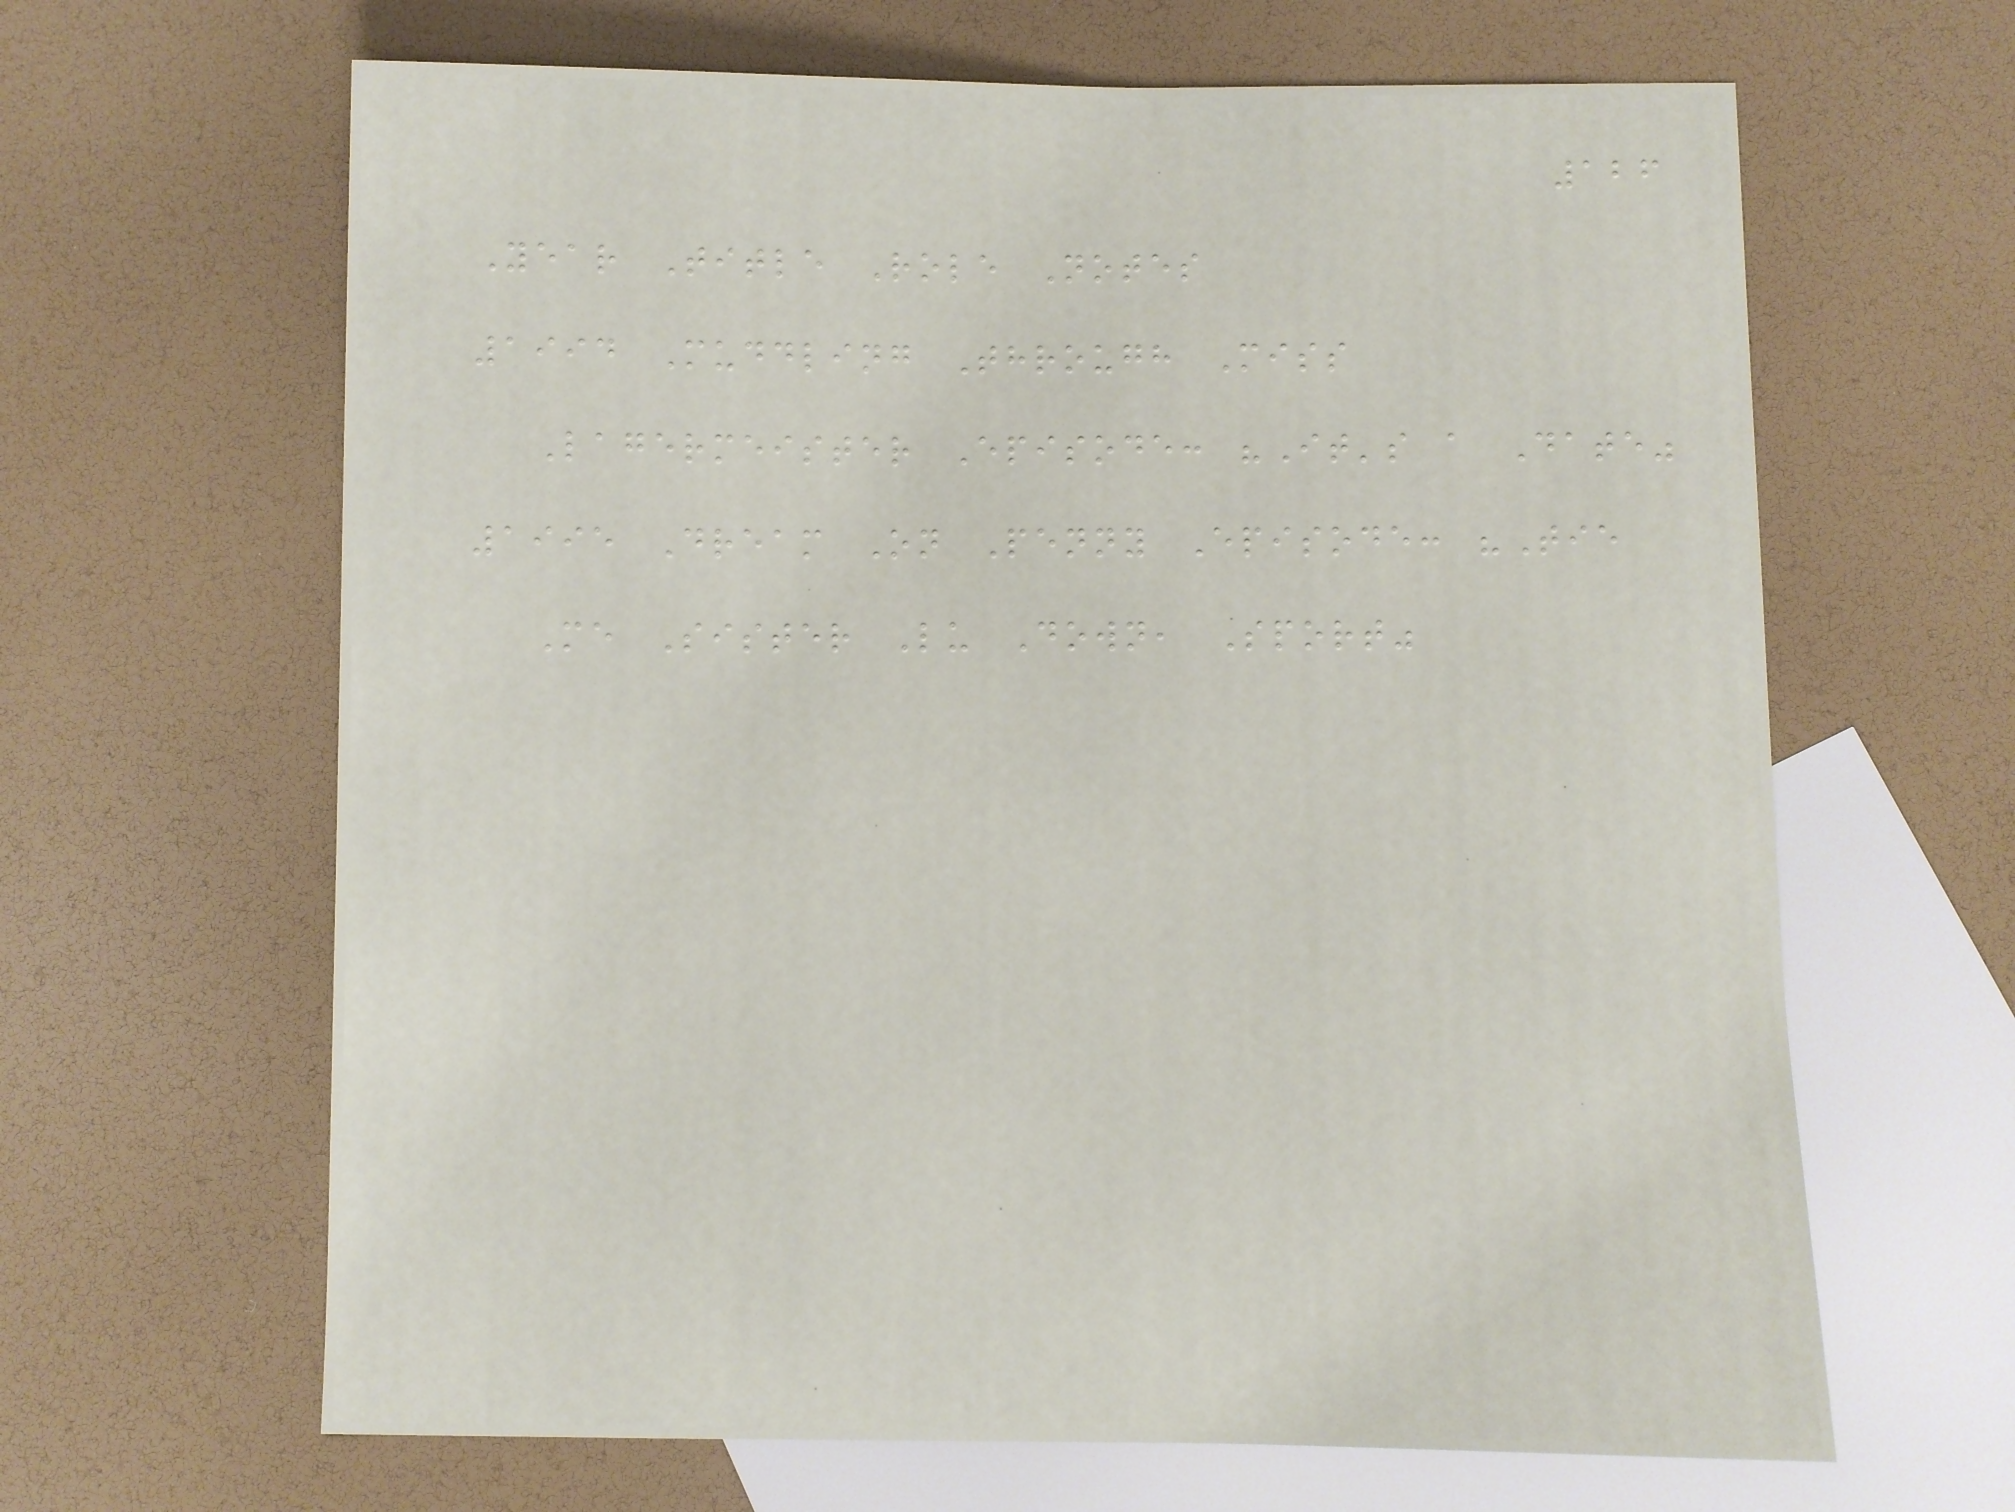126
Year Title Role Notes
1994 Muddling Through Miss
Lagermeister Episode: "It's a Date"
1995 Dream On Penny Episode: "Tie
Me Sister Lu Down, Sport"
